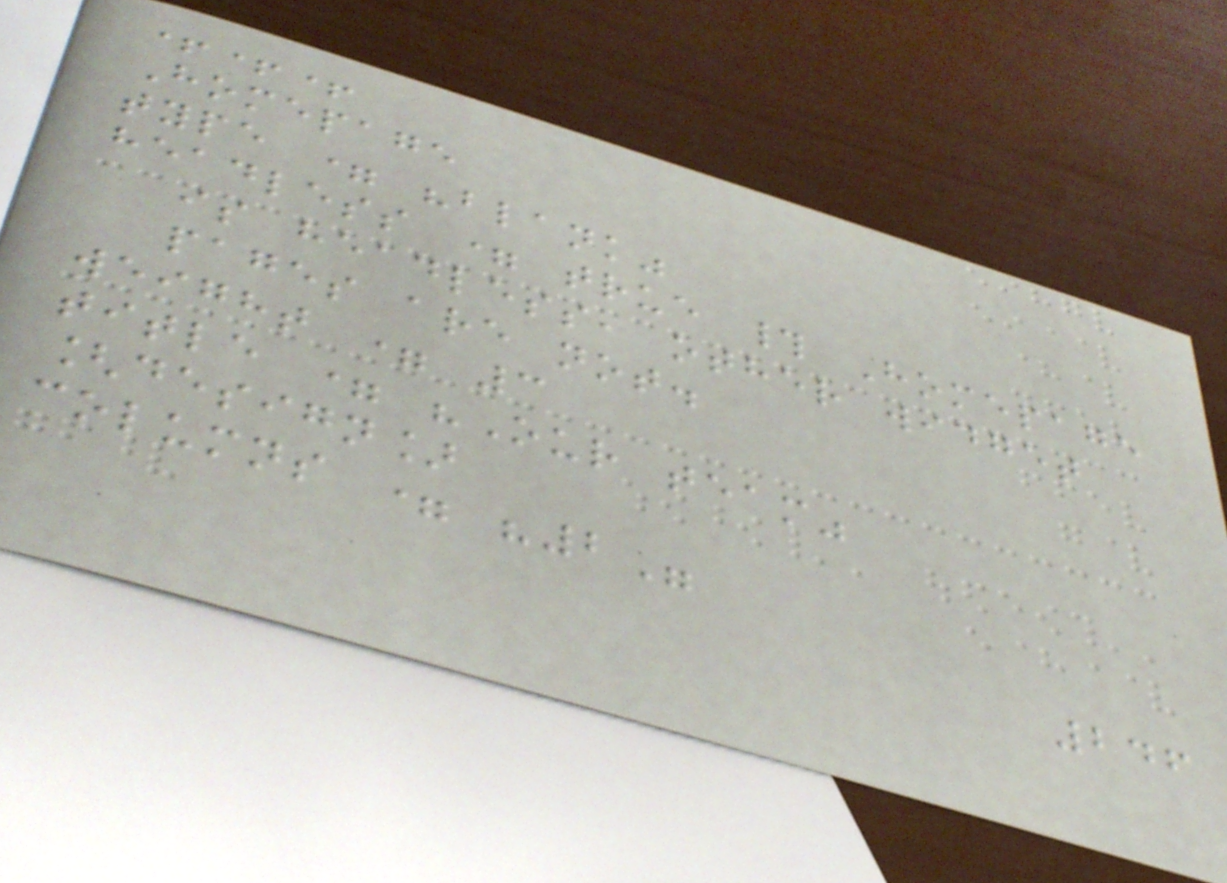+++
Homepage
type = "blank"
headless = true # Homepage
is headless, other widget
pages are not.
weight = 3
title = "Our team"
[design]
columns = "2"
246
